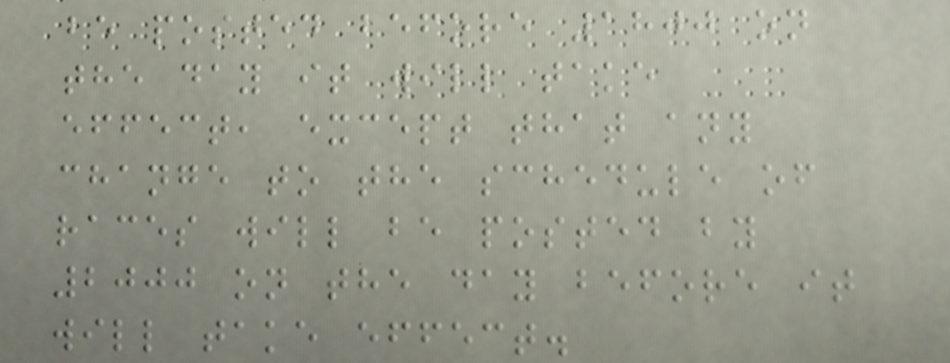be posted before 1800 on
the day it will take
effect, except that any
change to the schedule of
races will be posted by
2000 on the day before it
will take effect.
